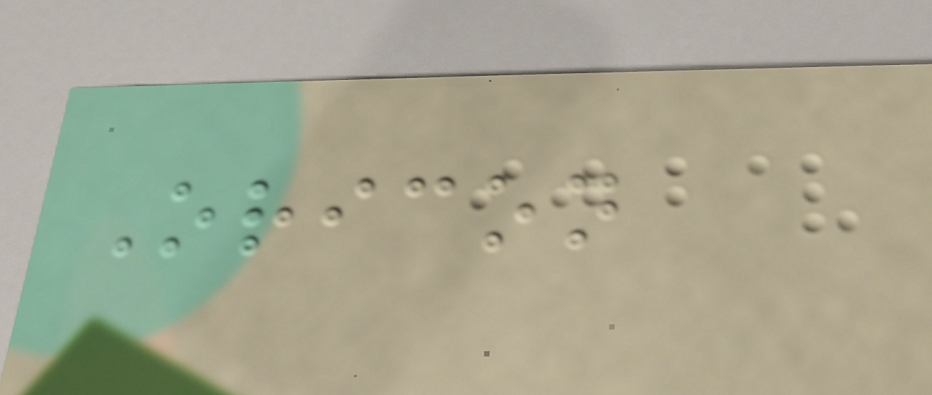Oricon
